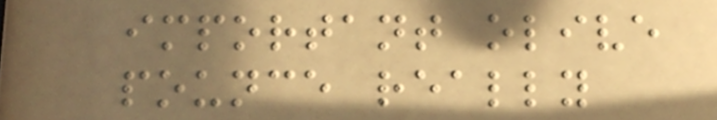important olive
pounce really
